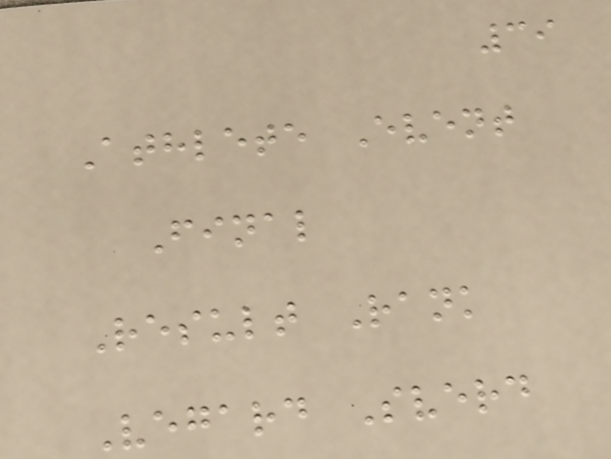39
Athlete Event
Final
Result Rank
Vegard Sverd
